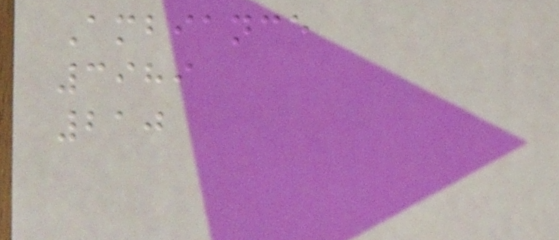Ambiance
3989
210
